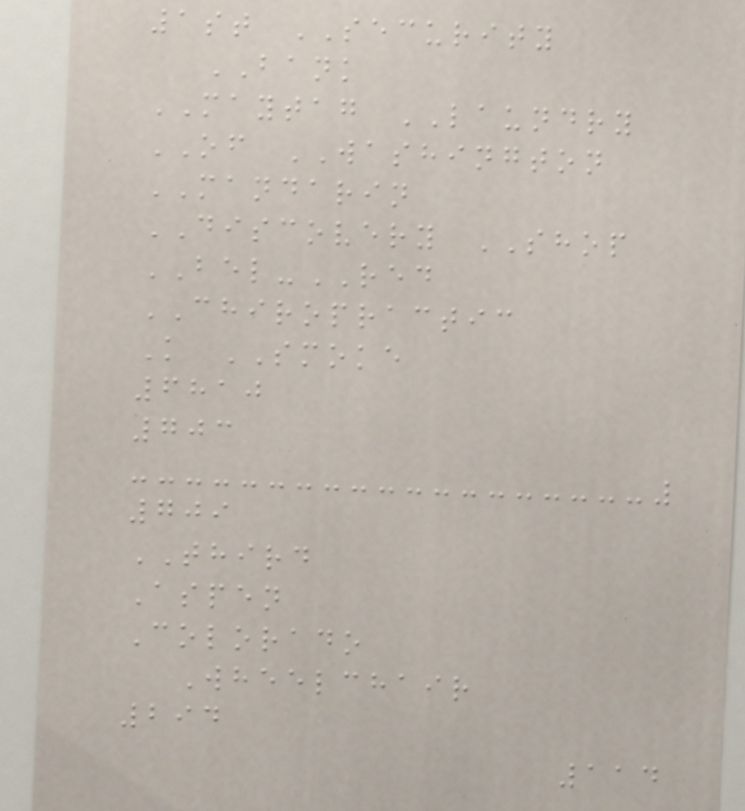1st SECURITY
BANK
MAYTAG LAUNDRY
OF WASHINGTON
MANDARIN
DISCOVERY SHOP
BEL-RED
CHIROPRACTIC
K SMOKE
6810
703
709
THIRD
Aspen
Colorado
Wheelchair
294
114
